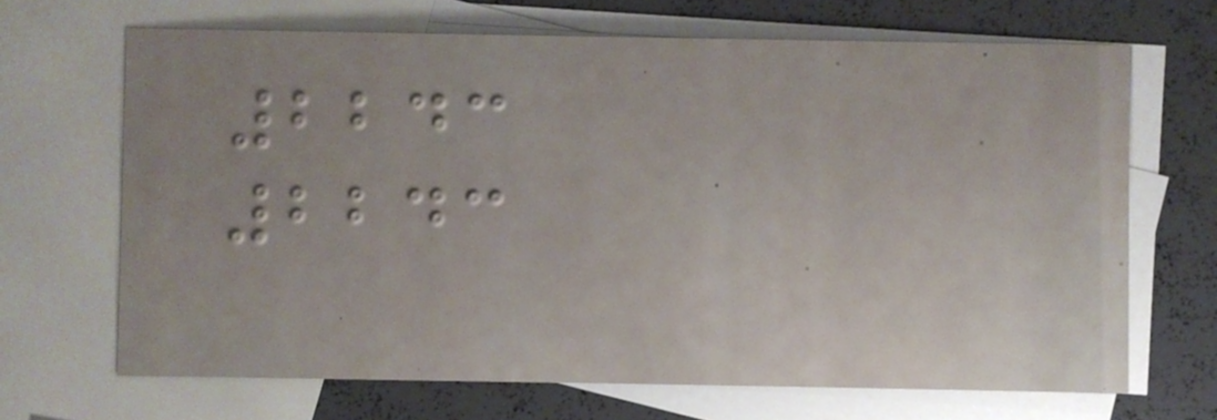2243
2243
